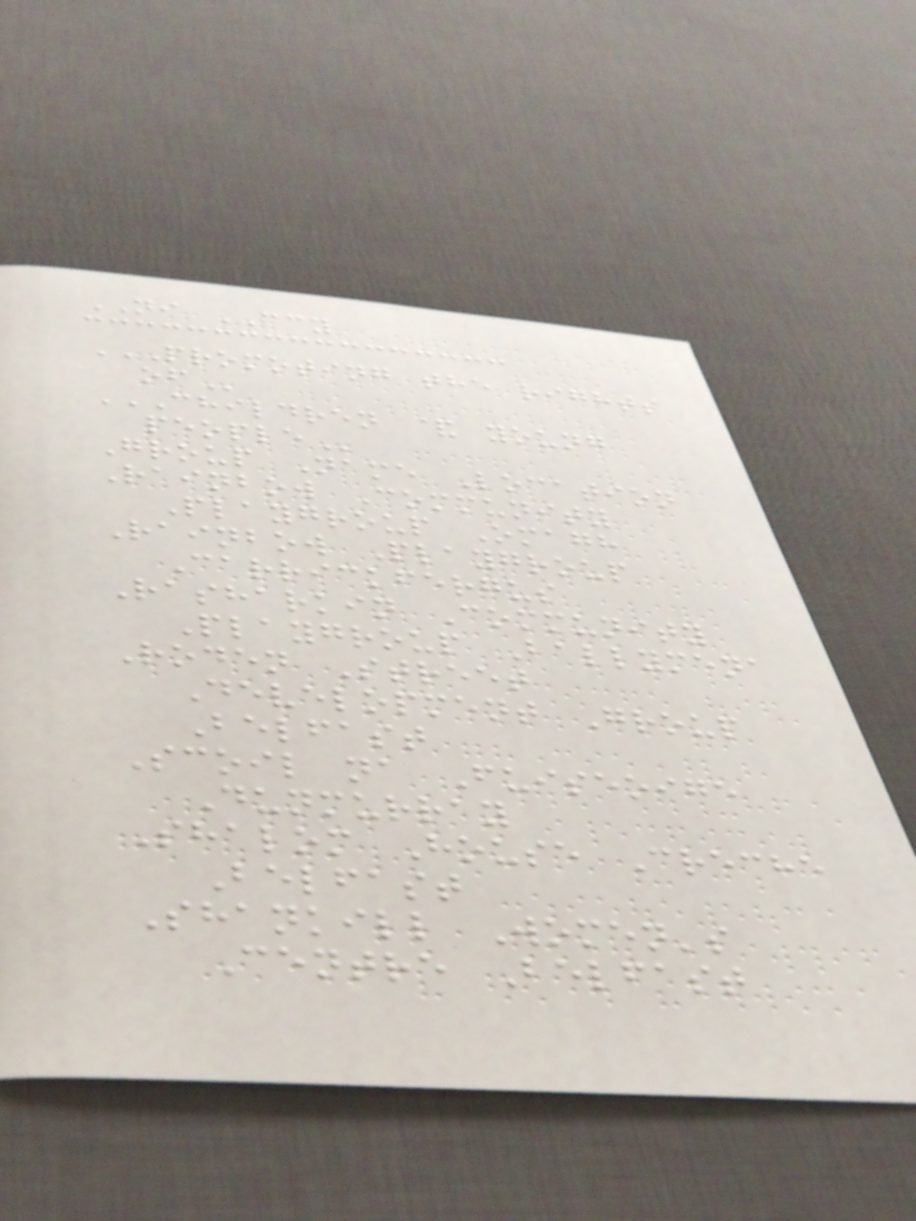NI CCY
PROMOTING THE RIGHTS
OF
CHILDREN & YOUNG
PEOPLE
Group Name Location
Rainbow Community
Playgroup Omagh
Rainbow Playgroup
Carrickfergus
Rasharkin Community
Playgroup Ballymena
Roden Street
Development Group
Belfast
Scoil na Fuiseoige
Dunmurray
Shalom House Creche
Belfast
Shankill Women's
Centre Belfast
